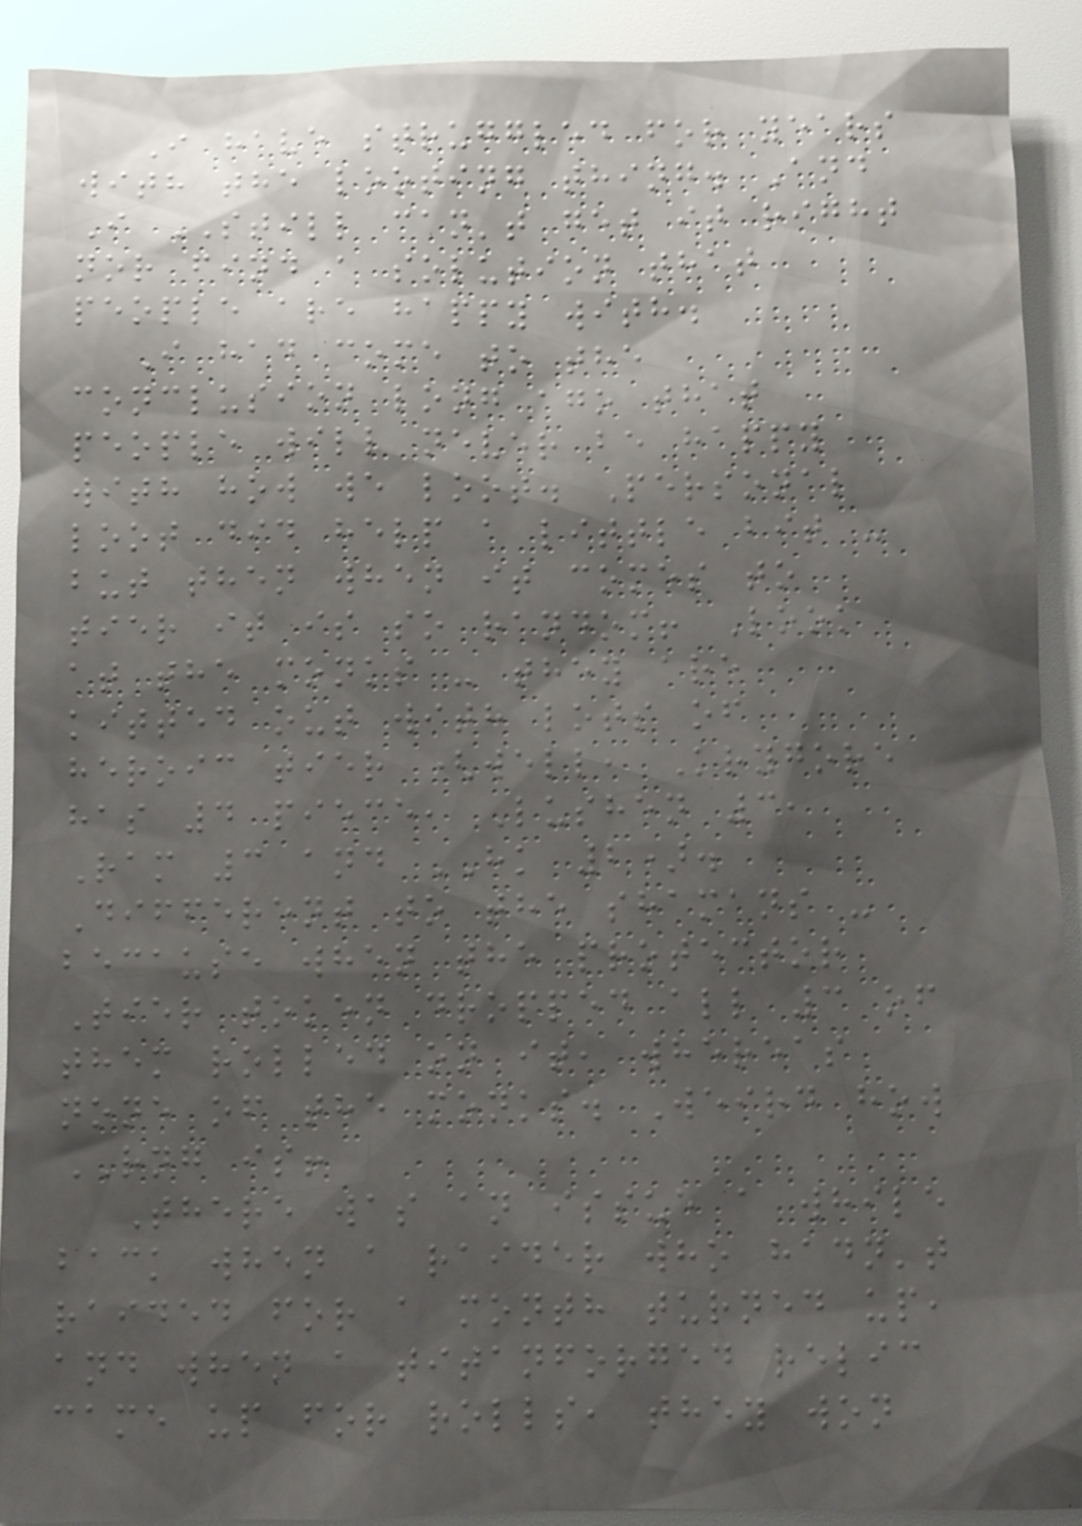I have struggled for years
with the looting thing. And
I STILL can't get it right
nor find a solution that
people are happy with.
I had come to the
conclusion long ago that
people will never be happy
with how we loot. Personal
loot did help a little bit -
but then when it comes to
tier it is so random! Look
at the monks - they are
kitted out with lots of
heroic tier (well, Krygore
has 4 piece, Lushen 3,
Ram 3 and HK 2).
Different to the shamans -
because when the protector
Tier token dropped all 3 of
them rolled on it, whereas
none of the monks. Weird how
RNG is!
There was an issue a while
back when a raider who hadn't
raided for a month turned up,
and when a titanforged relic
came up for rolls, they won
